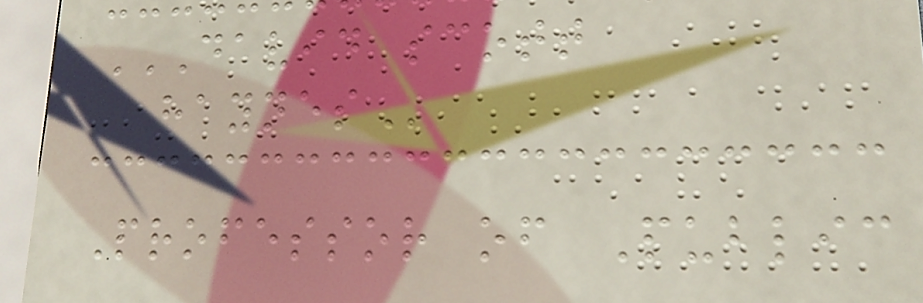DAVID SCOTT
HAYNES
Professor of Public
